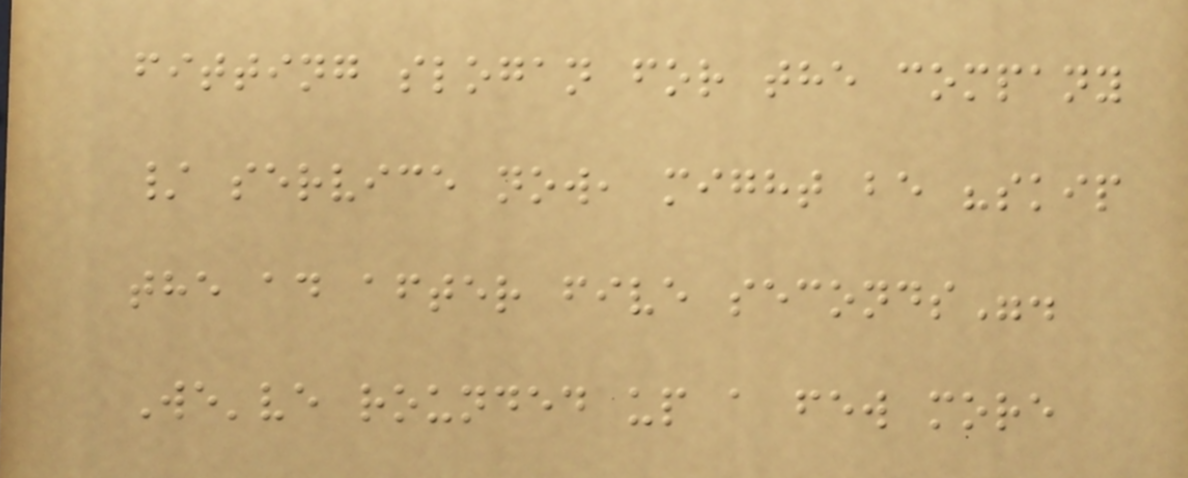fitting slogan for the company
/ service now, might be "skip
the ad after five seconds".
We've rounded up a few more
